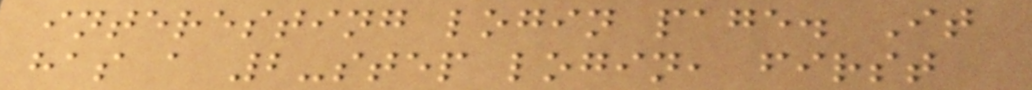interesting login page. It
has a 2-step login, first
